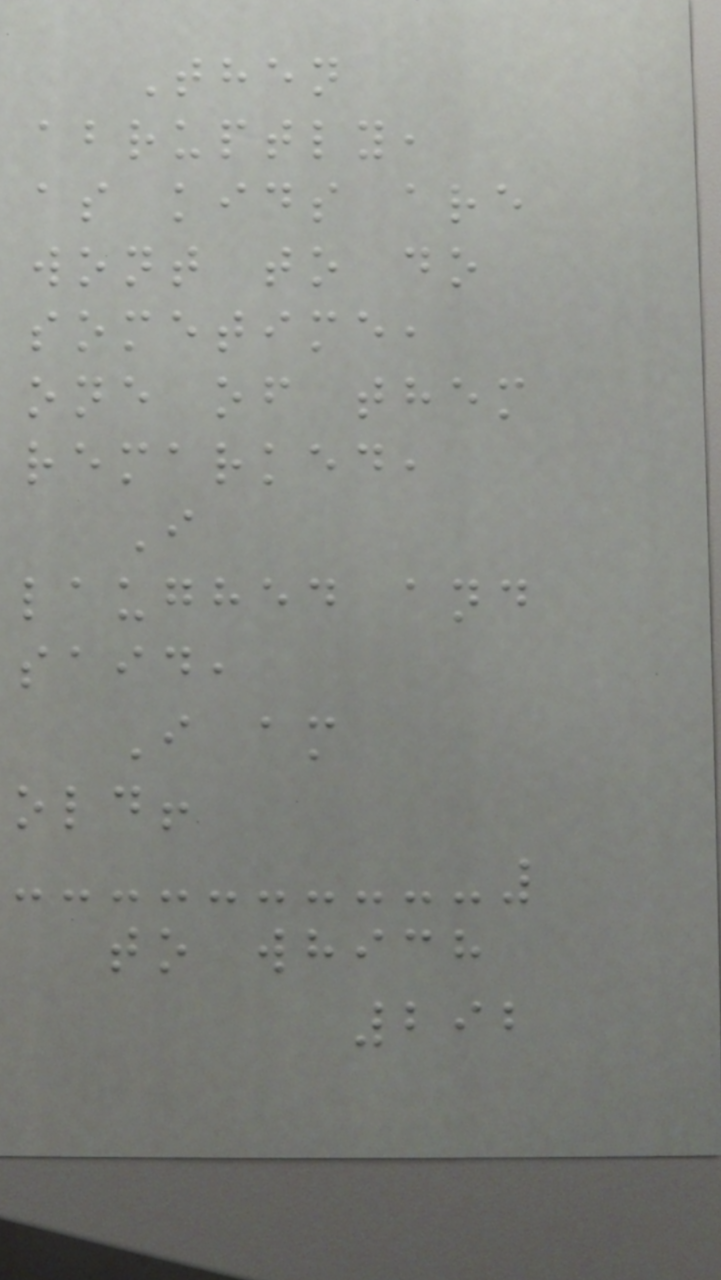Then
abruptly,
as kids are
wont to do
sometime,
one of them
remarked,
I
laughed and
said,
I am
old!
to which
292
